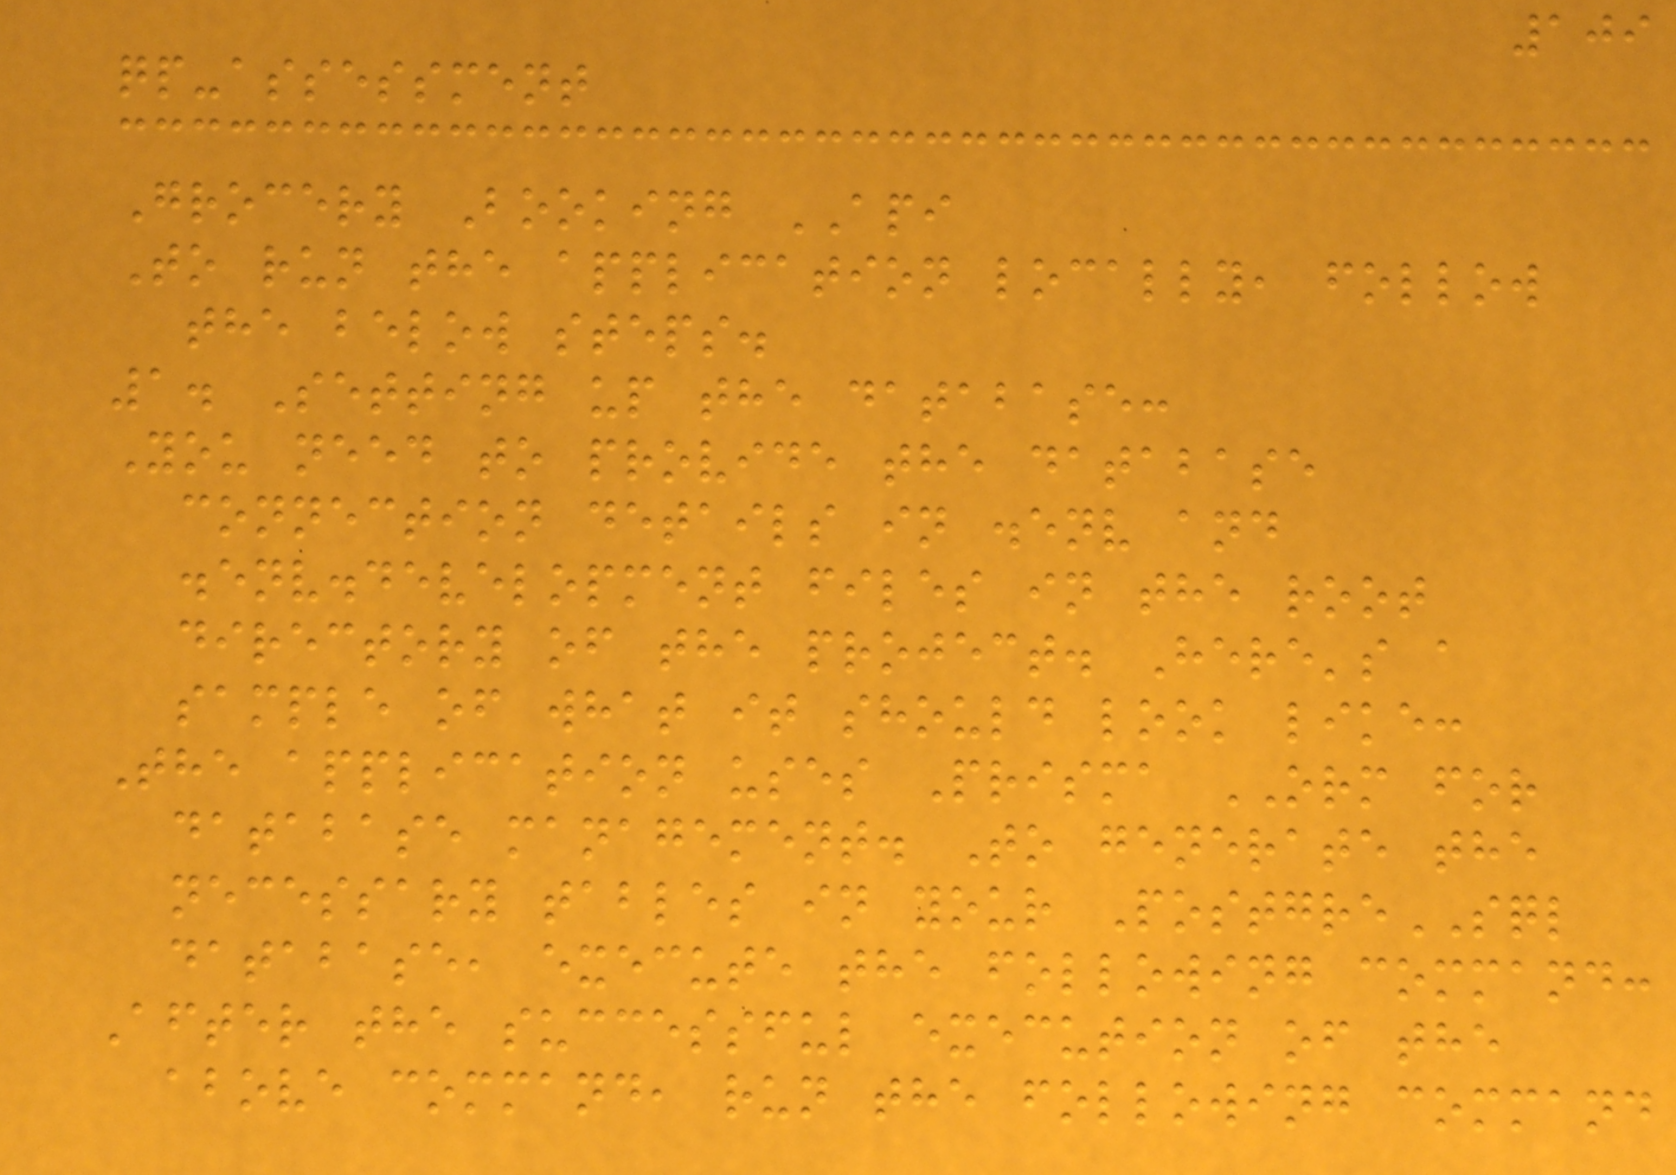109
qp-assessment
Grocery Booking API
To run the application locally, follow
the below steps.
1. Setting up the database:
You need to provide the database
connection details in .env and
.env.development files in the root
directory of the project. Here's a
sample of what it should look like:
The application uses Prisma ORM for
database management. To generate the
necessary tables in your PostgreSQL
database, execute the following command:
After the successful execution of the
above command, run the following command
